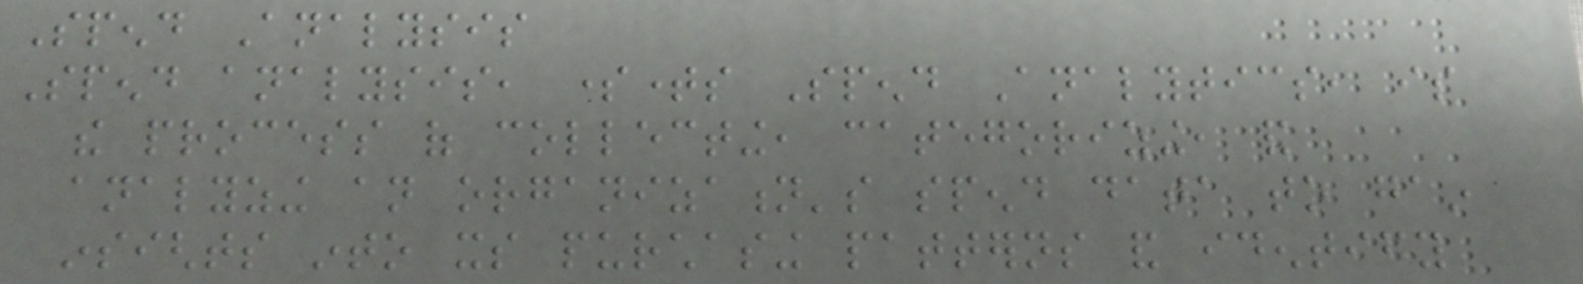Spend Analysis
Spend analysis, sometimes Spend Analytics, is
the process of collecting, categorizing, and
analyzing an organization's spend data to gain
insights into its purchasing patterns and identify
